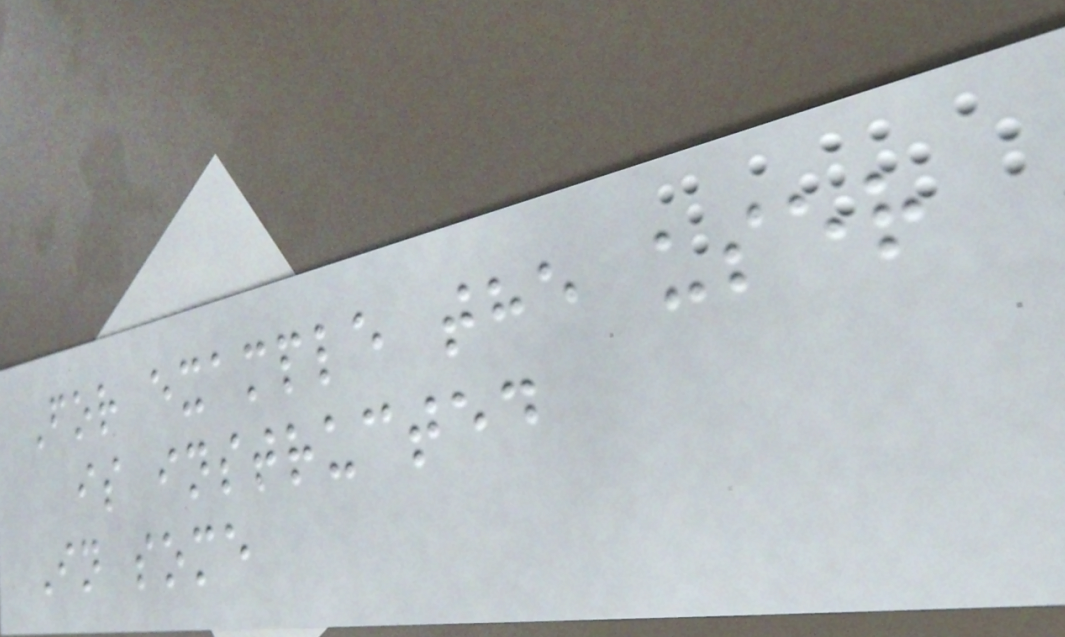For example the user
is instructed
In some
